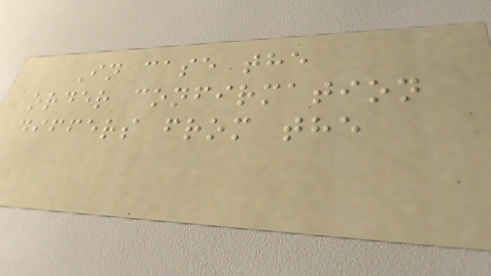In case the
order confirmation
differs from the
